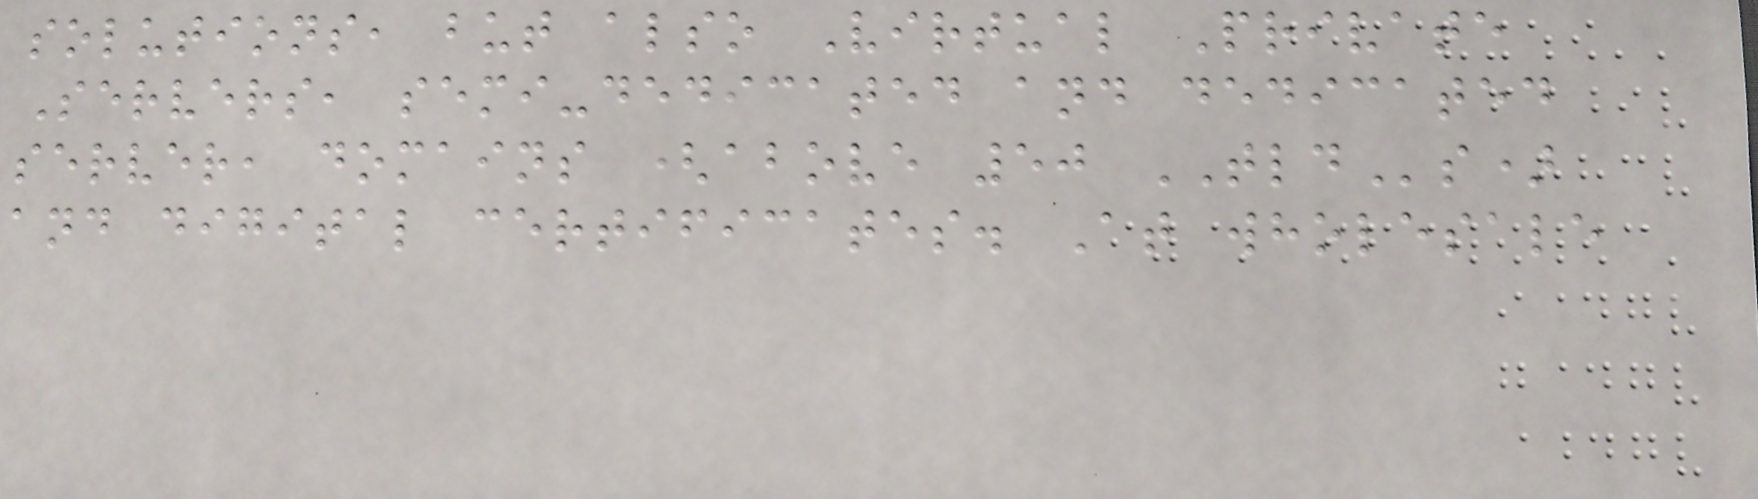solutions, but also Virtual Private
Servers, semi-dedicated and dedicated
server, domains (above 50 TLDs)
and digital certificates. At wholesale
